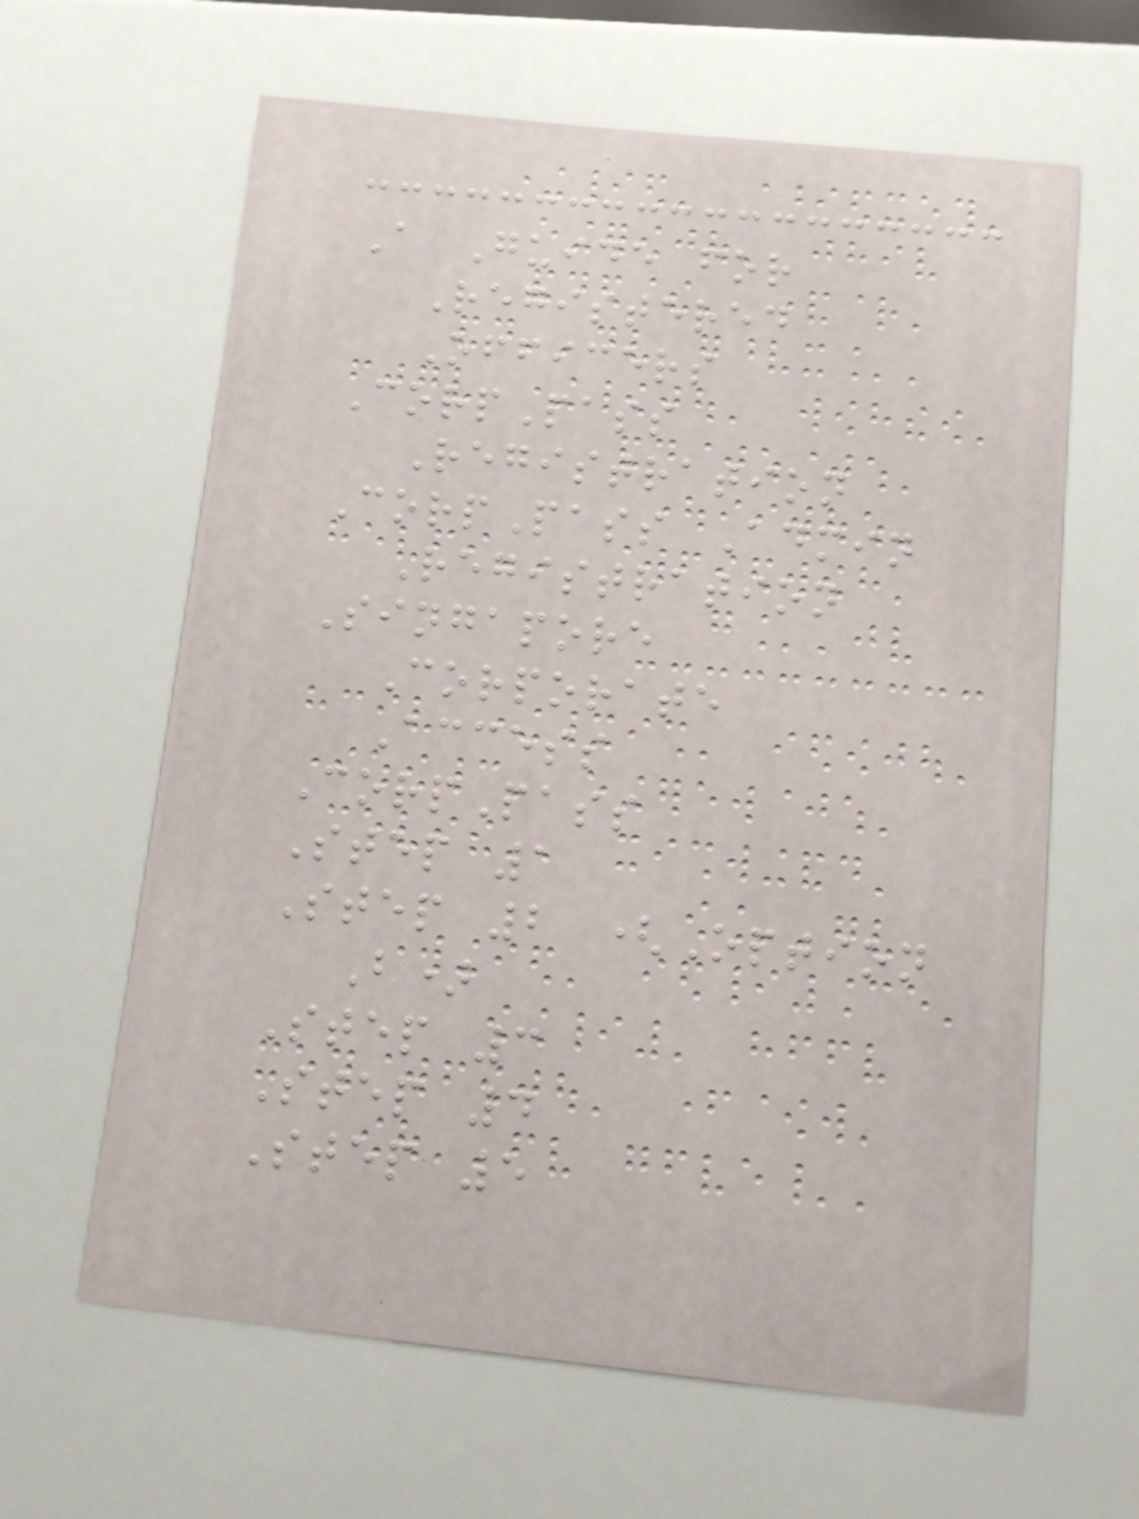A Guide for
Registered
Officers
CorpPass
Registration
CorpPass Admin
Registration
Singapore
Corporate
Access
CorpPass
Step 1
Step 2 (Option
B)
Step 3
Step 4
Step 5
